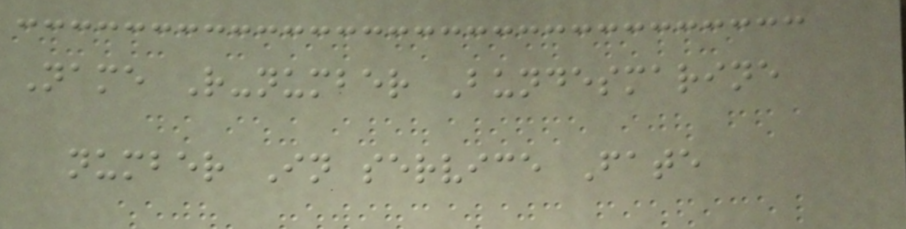Name R-number Bundesmarine
number In service Fate
